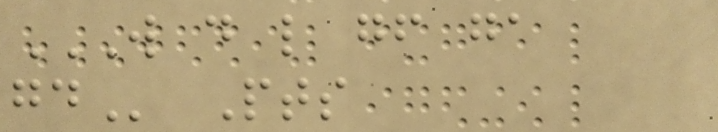W D L GF GA
GD Pts
